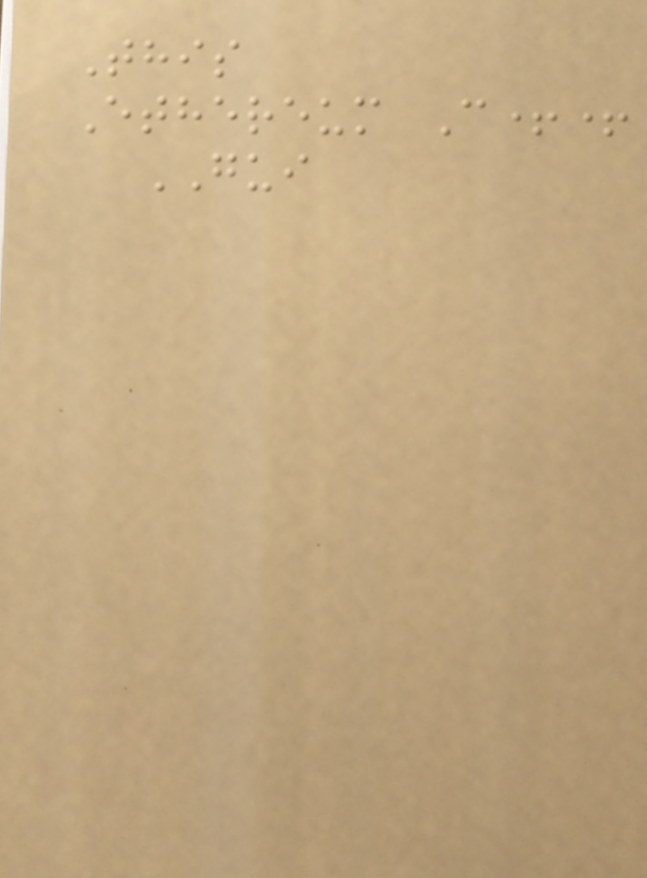This
Ethereum C++
GUI
